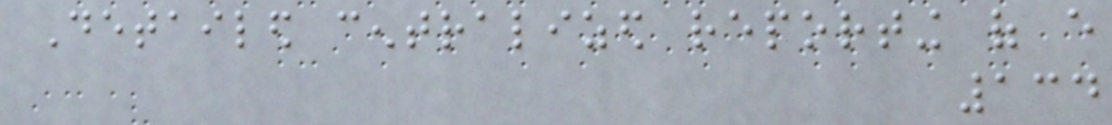Detailed centralized reporting of every
134
